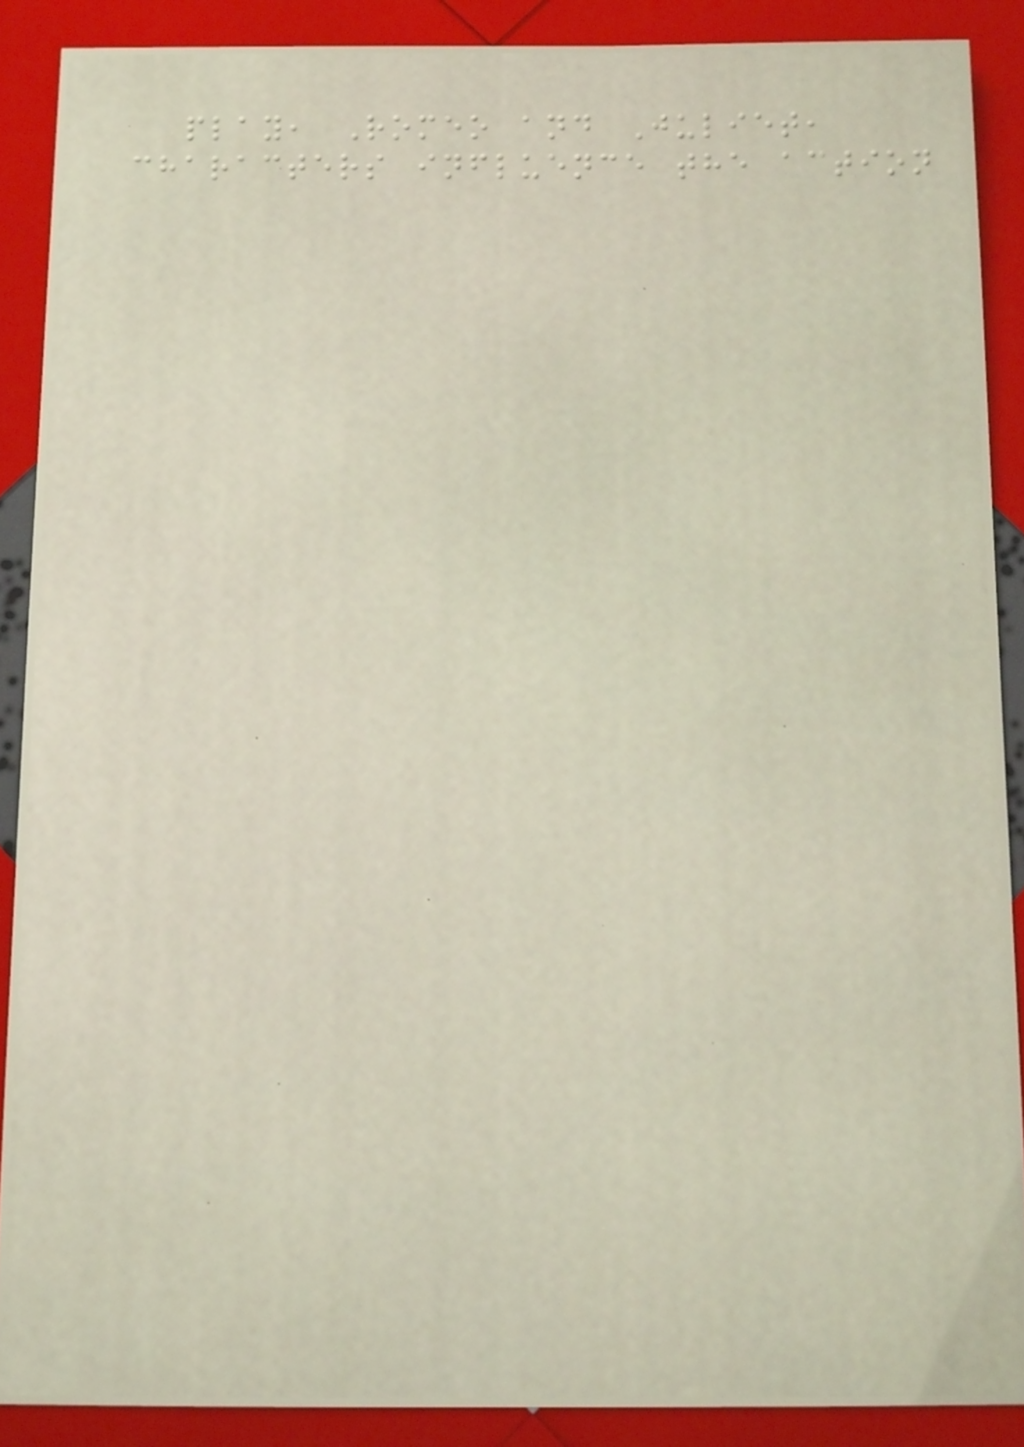play, Romeo and Juliet,
characters influence the action
